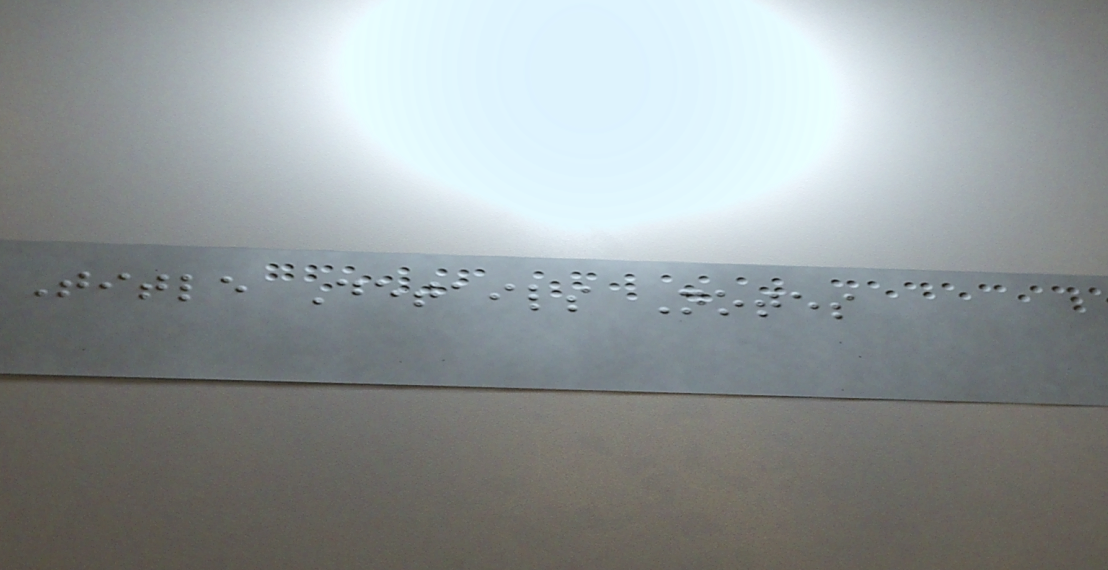Title Details Notes
